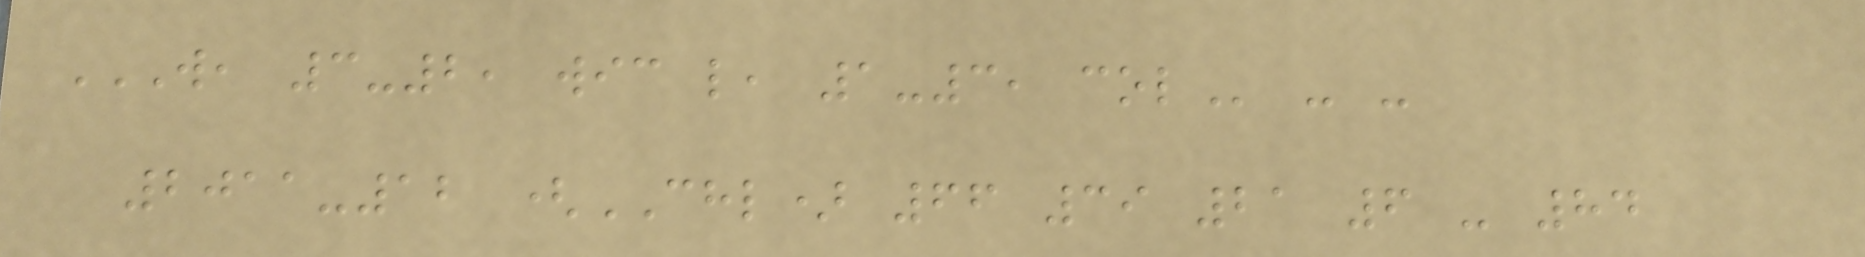W, 3-2, WIC L, 1-3, COL - -
2011-12 (CHL) 66 39 21 6 - 84
